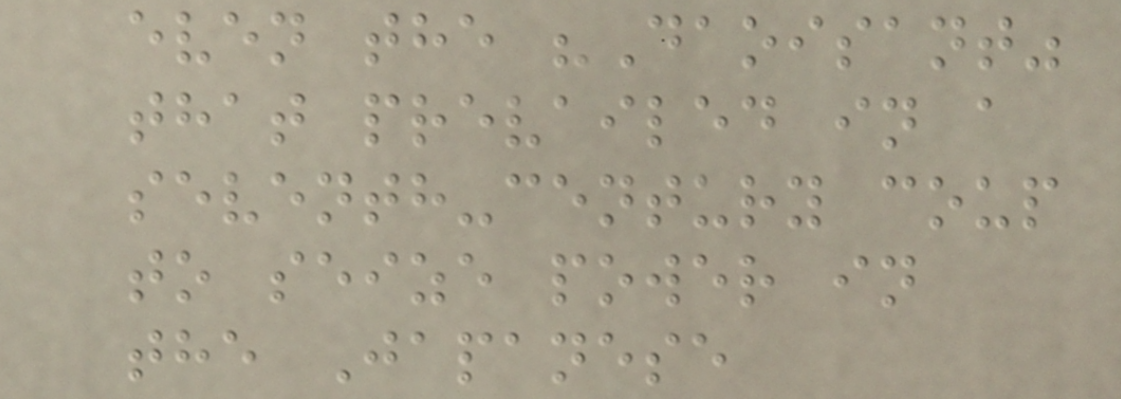even the "Daoisant"
that prevailed in a
seventh-century coup
to seize power in
the Japanese
